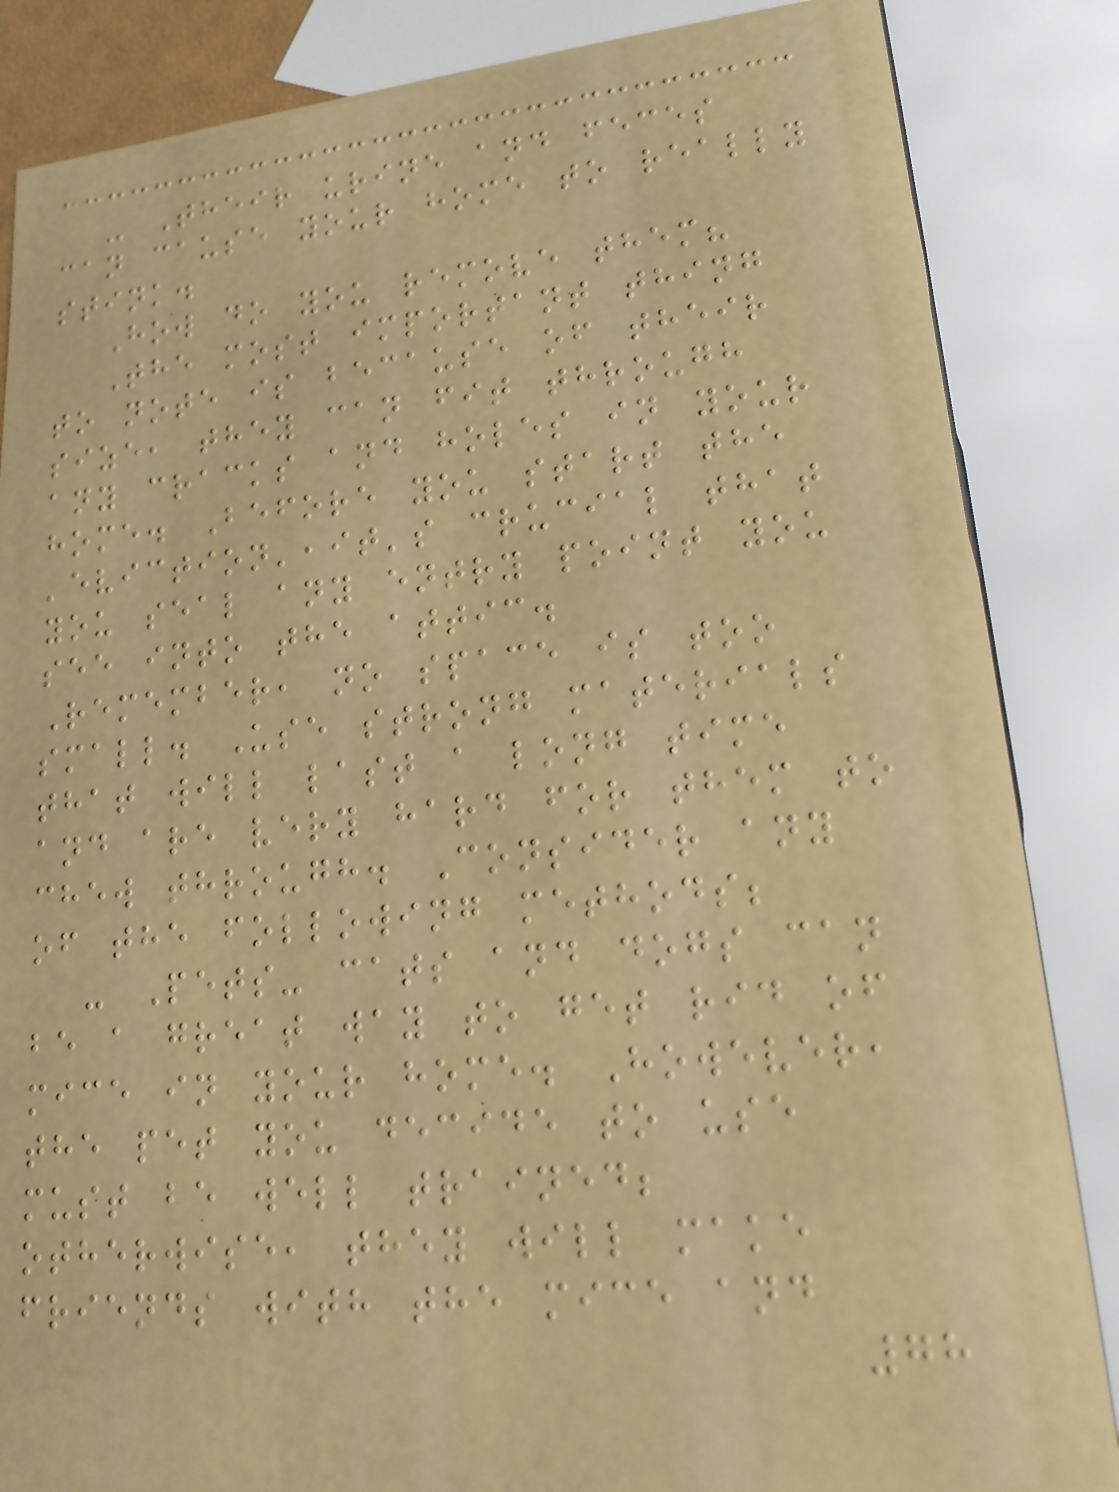- Their urine and feces
can cause your home to really
stink.
How do you remove them?
The most important thing
to note is because of their
size, they can fit through
any cracks and holes in your
home. Before you start the
'eviction',it's crucial that
you seal any entry point you
see into the attic.
Remember, no space is too
small. Use strong materials
that will last a long time
and are very hard for them to
chew through. Consider any
of the following methods;
- Pets- cats and dogs can
be a great way to get rid of
mice in your home. However,
the pet you decide to use
must be well trained;
otherwise, they will make
friends with the mice and
78
